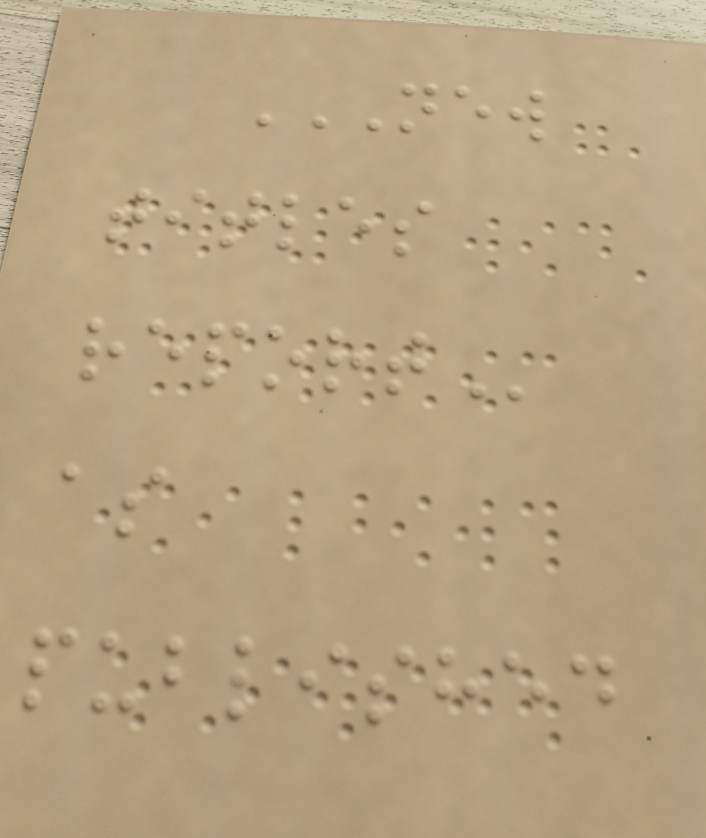NEW
TITLES
REPORT
as
published
